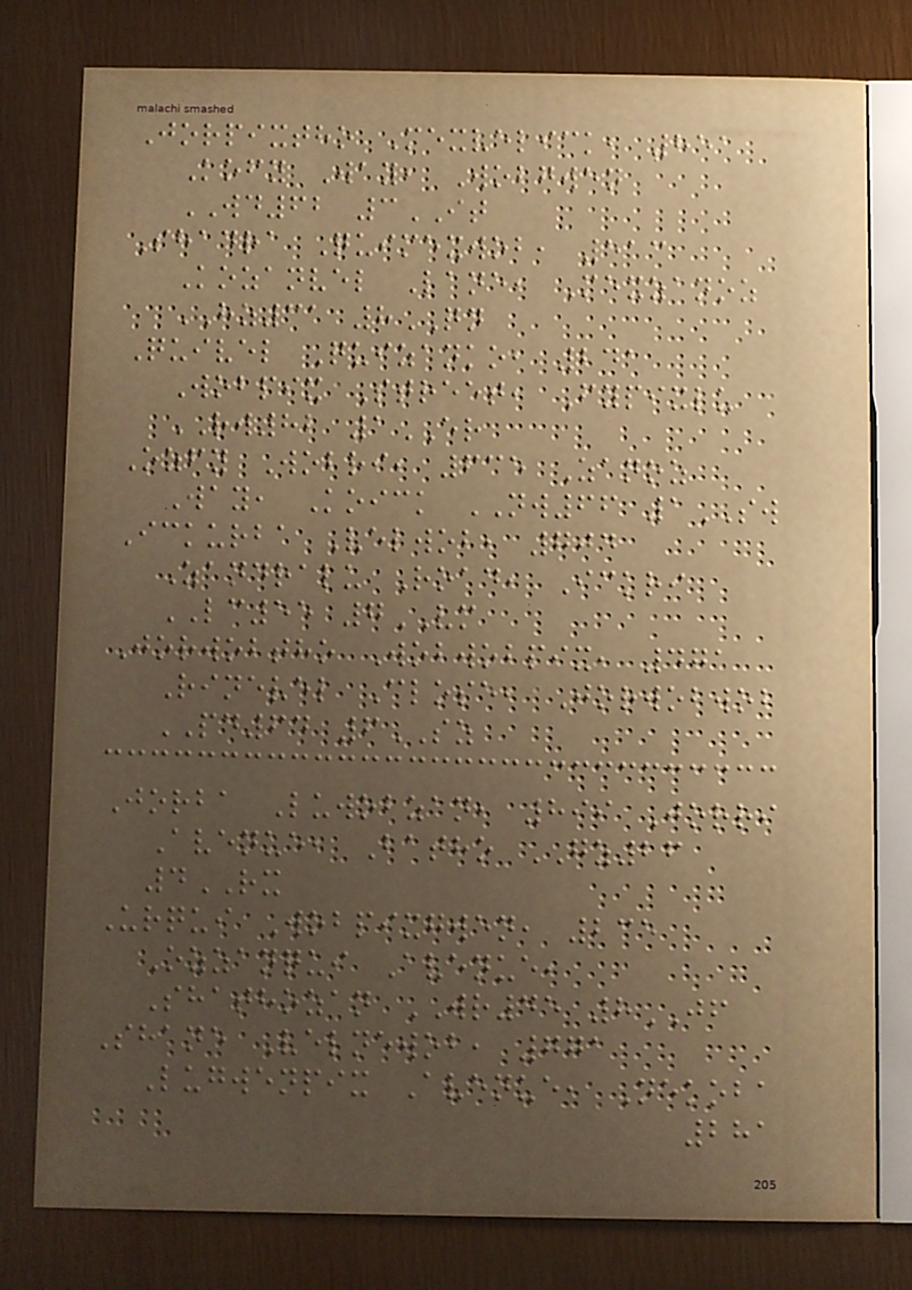Jorpixtho Mexvelick, 851
Kofy Way, Wobgwen
WD62 3IT
Shadra Quimexwob, 513
Kozanvel Lane, Mexzanoz
HZ31 8QN
Quivel Quizanko, 241
Wobpix Street, Fypixlu
RW82 1ER
Ozfy Wobri, 635 Zanoz
Way, Koick NW66 1SW
Ickurba Velwob, 704
Zandralu Road, Ickri
LC55 7VM
Jorwobtho Wobwobpix, 471
Rinevel Close, Jorwobwob
PD64 6SZ
Jorba Luwobzan, 899 Jorri
Avenue, Batho GZ26
4RX
Urqui Wobpixgwen, 235
Ozzanqui Avenue,
Shathozan WR45 8JF
Shane Velnewob, 771
Lugwenpix Avenue, Nekoba
281
